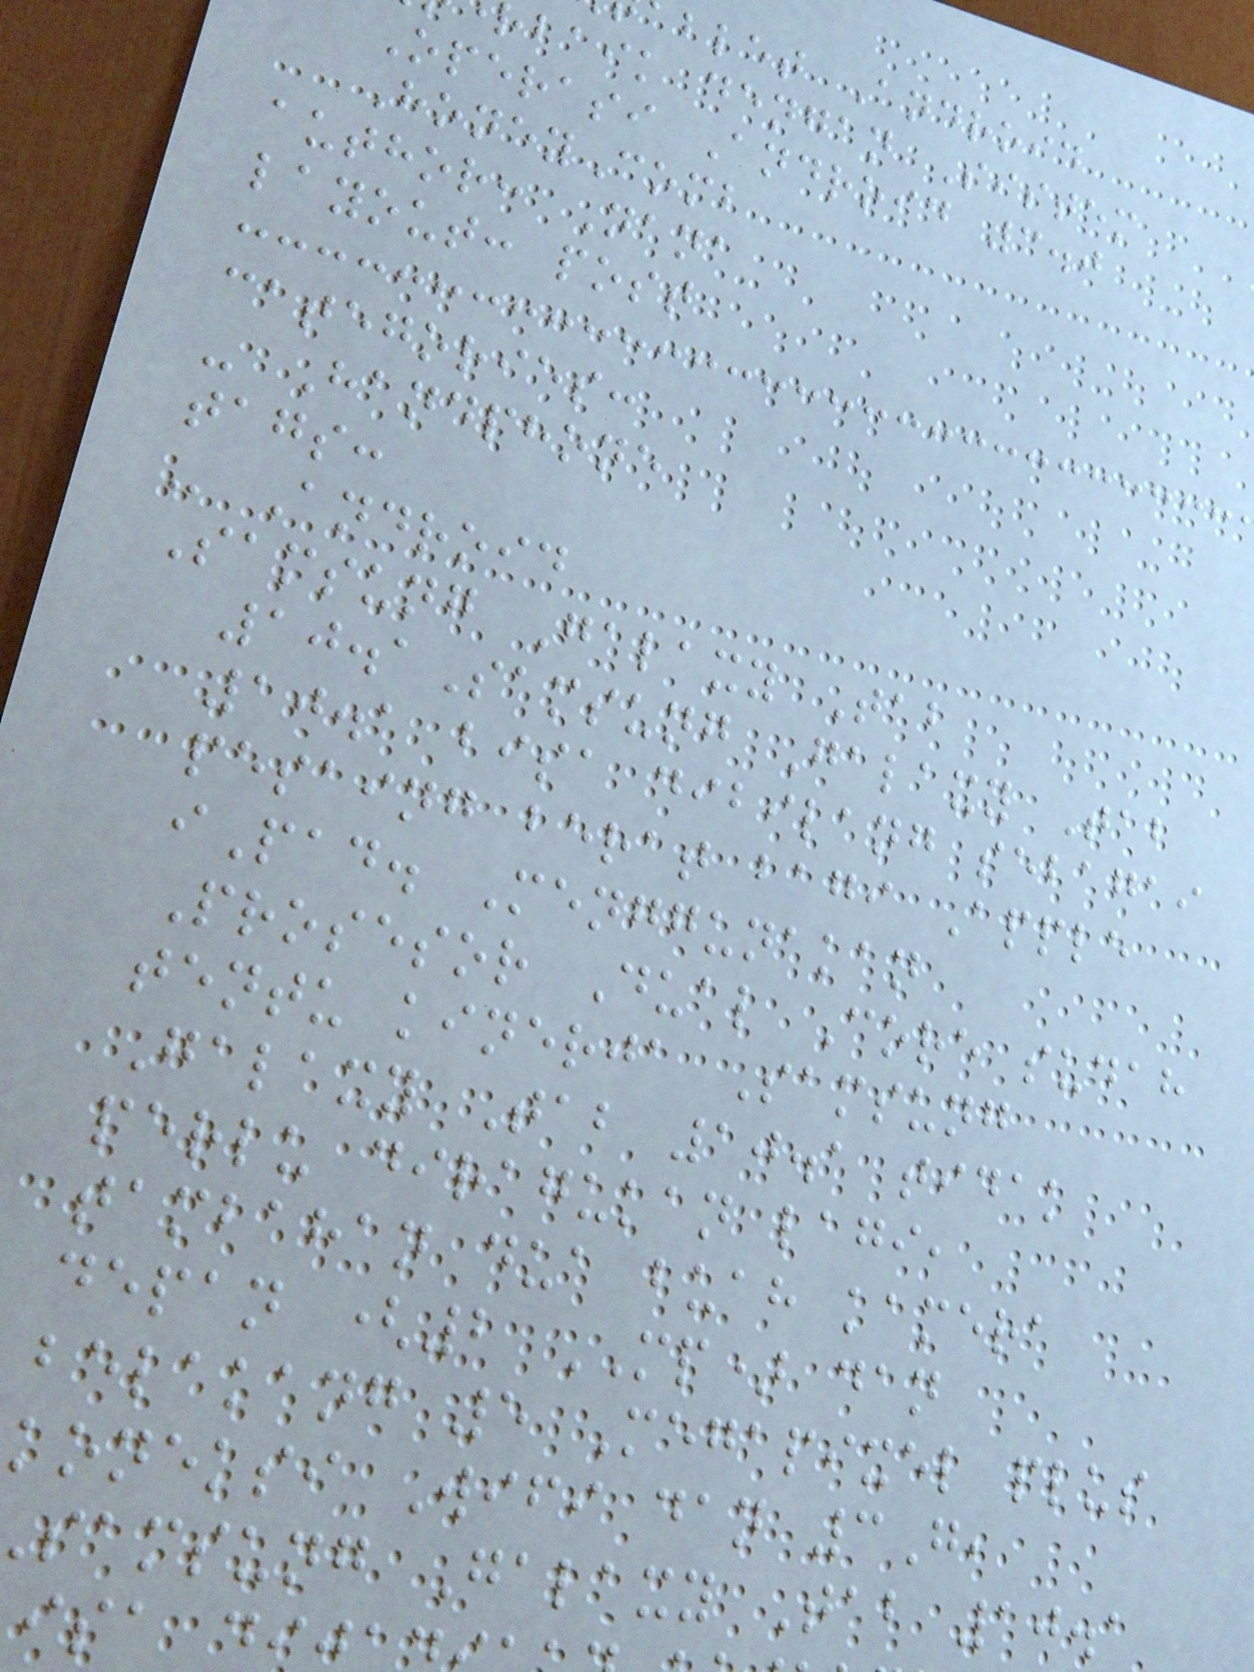blet Android
baik dengan Sistem
Operasi Android 3.0
HoneyComb
author: Nana
layout: post
categories:
- Handphone
tags:
- Android
Samsung Galaxy Tab
10.1Samsung Galaxy Tab
10.1 bisa dibilang sebagai
pesaing berat bagi Apple
iPad. Menggunakan
Prosesor Dual Core sudah
tentu kinerja Samsung
Galaxy Tab 10.1 tidak
perlu diragukan lagi,
tambahan dua buah kamera
depan (2 MP) dan
belakang 5 Megapixel plus
koneksi Wifi dan 3G,
samsung Galaxy Tab 10.1
